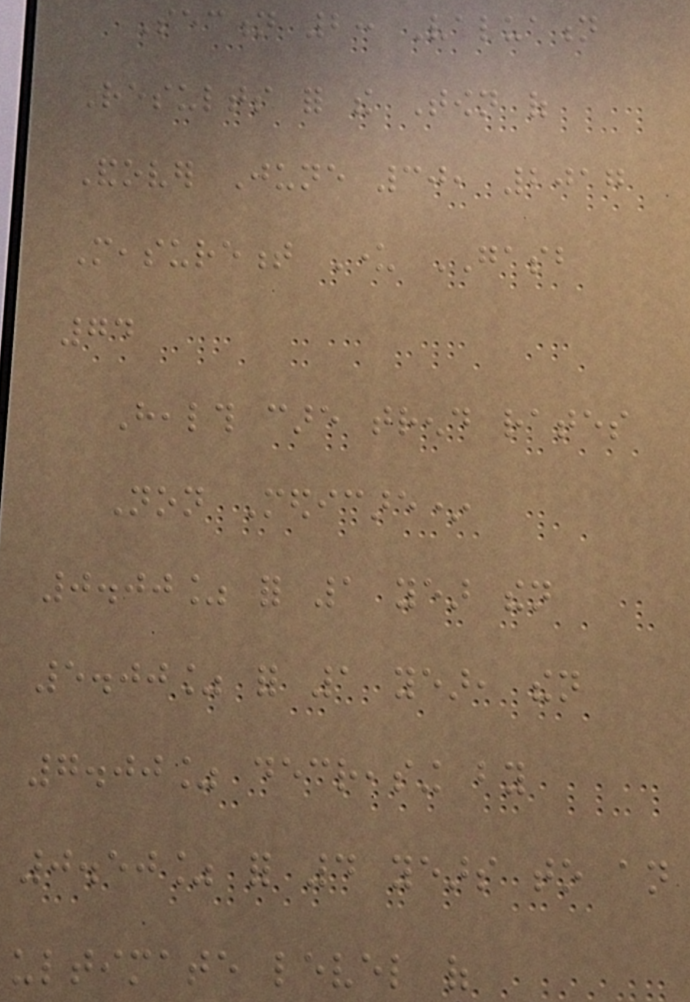Section 2: Valuation
Results for the Town of
Andover June 30, 2017
Measurement Under GASB
74
Health care trend rates
Non Medicare*
0.00% for 1 year then
5.00% for 1 year, then
7.00% decreasing by
0.50% for 4 years to an
ultimate level of
